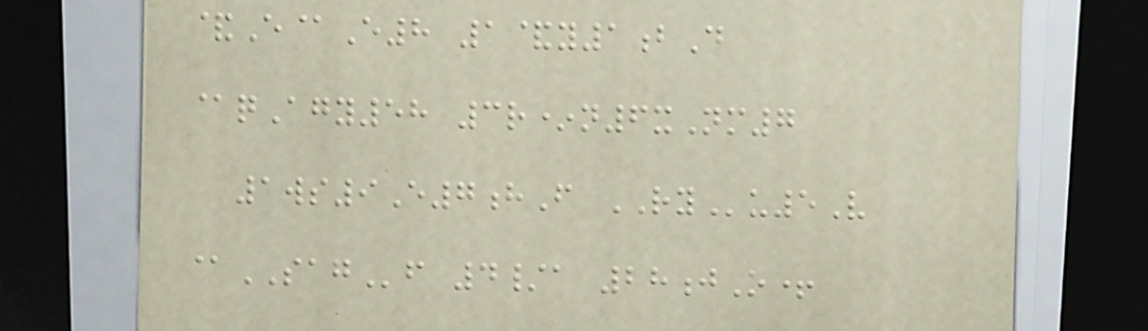&E@E8 1&y1bD
@qAgy58 3r*n6xNm7
1ws9E7hF RYu5V
@SAGf 4/a 28jO+
